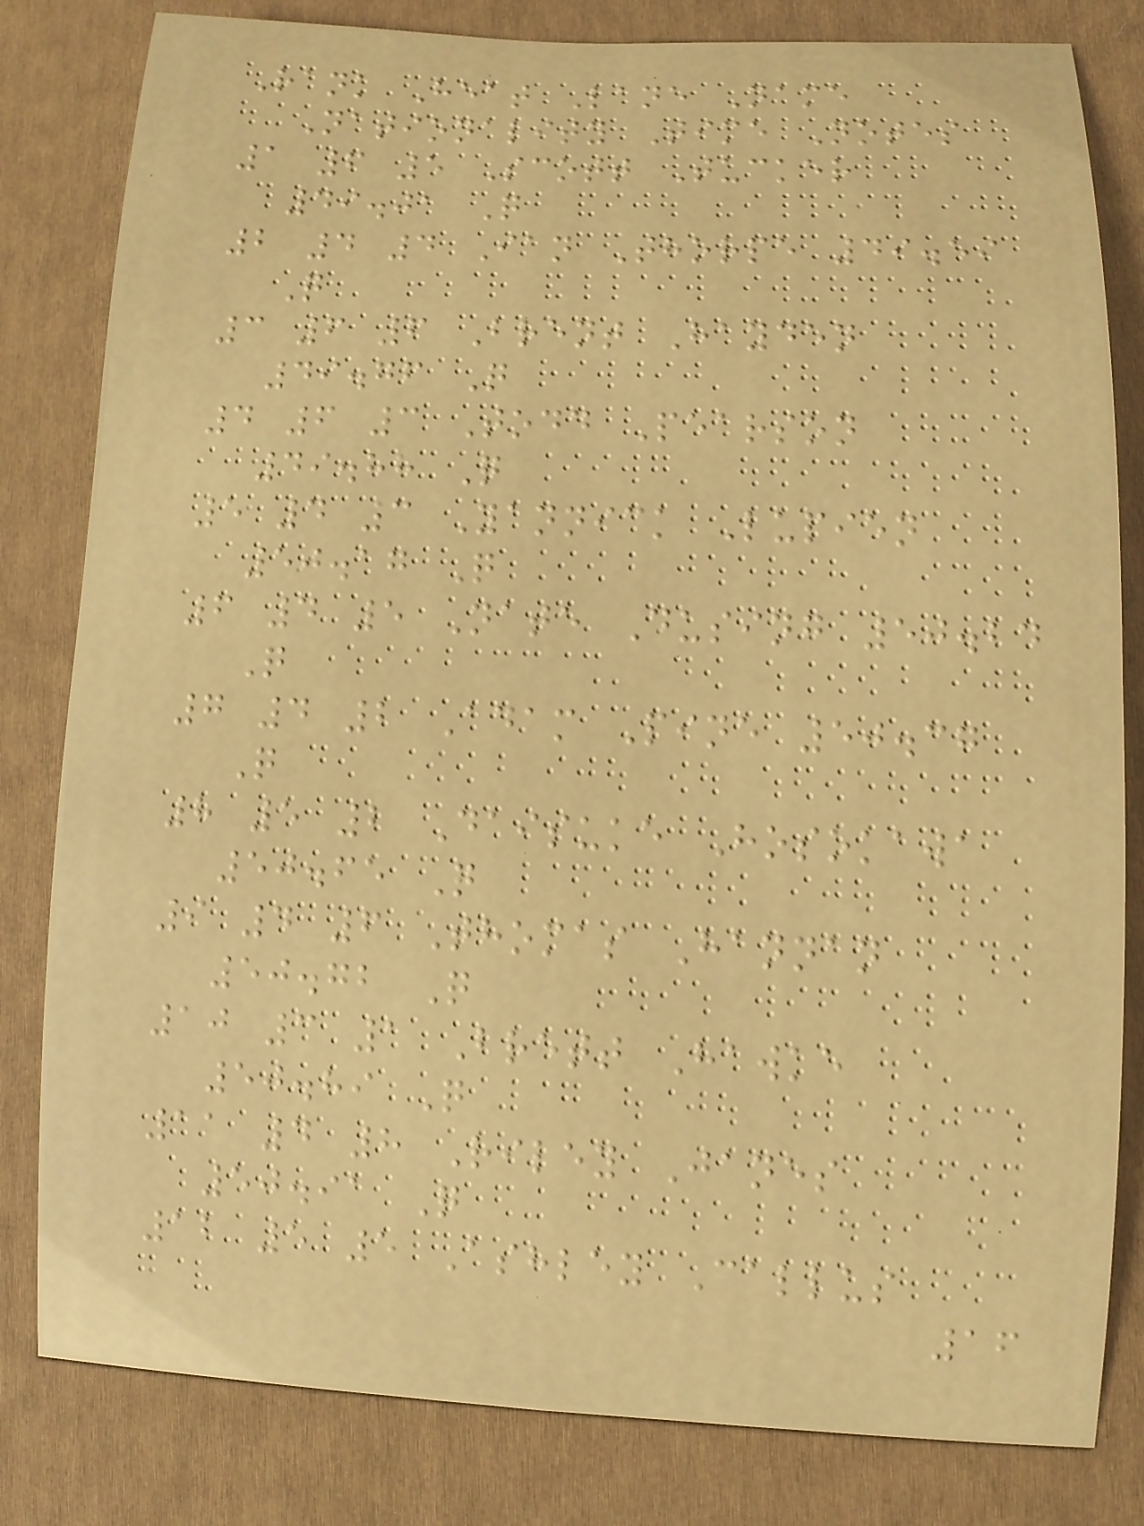Rank Heat Lane Name
Nationality Time Notes
1 6 5 Scott Tucker
49.01 Q
2 4 4 Ian Thorpe 49.59
Q
3 6 6 Brent Hayden
49.76 Q
4 6 3 Todd Pearson
49.88 Q
5 4 3 Yannick Lupien
50.17 Q
6 4 5 Nate Dusing 50.24
Q
7 4 2 Adam Pine 50.37
Q
8 5 2 Daisuke Hosokawa
50.65 Q
9 4 6 Thomas Hannan
50.72 Q
10 3 1 Brett Hawke
50.89 Q
11 4 8 Riley Janes
50.91 Q
12 5 5 Ashley Callus
16
